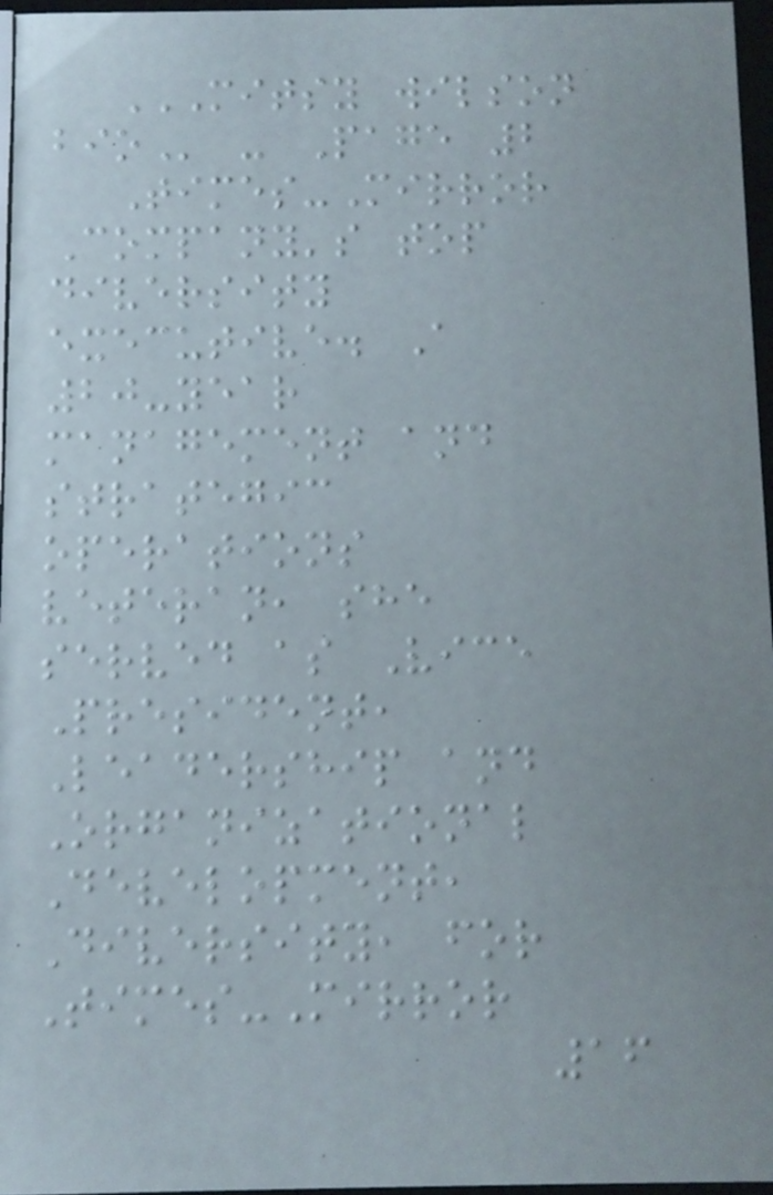MITSY WILSON
BIO - Page 2
Times-Mirror
Company's top
diversity
executive. A
20-year
management and
strategic
operations
veteran, she
served as Vice
President,
Leadership and
Organizational
Development,
Diversity, for
Times-Mirror
16
